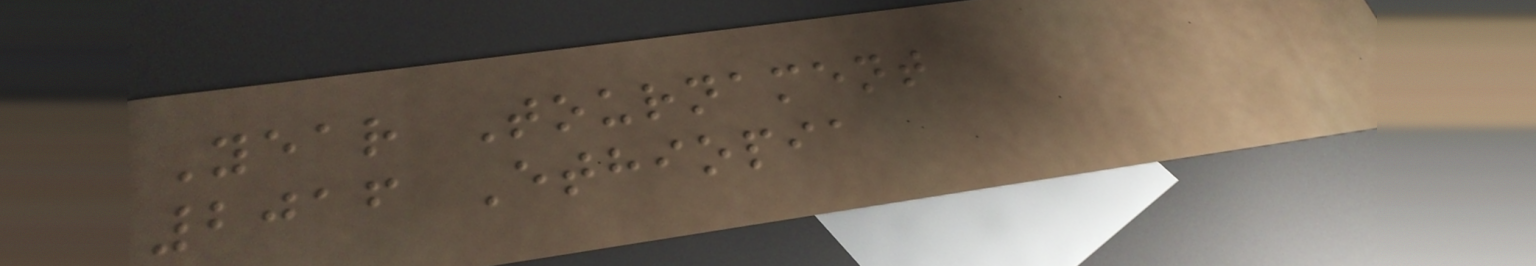Year Tournament
2016 Ethiopia
